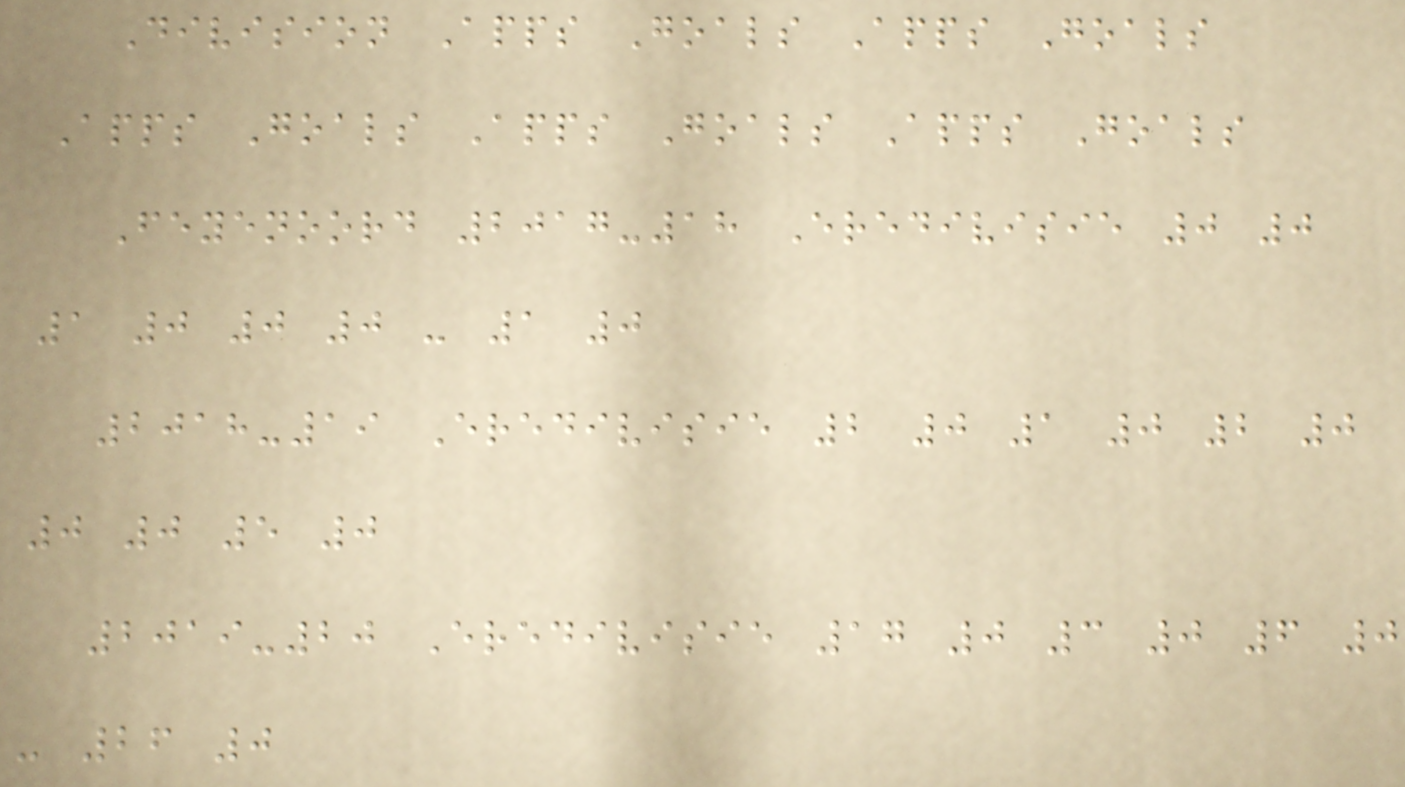Division Apps Goals Apps Goals
Apps Goals Apps Goals Apps Goals
Feyenoord 2017-18 Eredivisie 0 0
1 0 0 0 - 1 0
2018-19 Eredivisie 2 0 1 0 2 0
0 0 5 0
2019-20 Eredivisie 17 0 3 0 6 0
- 26 0
